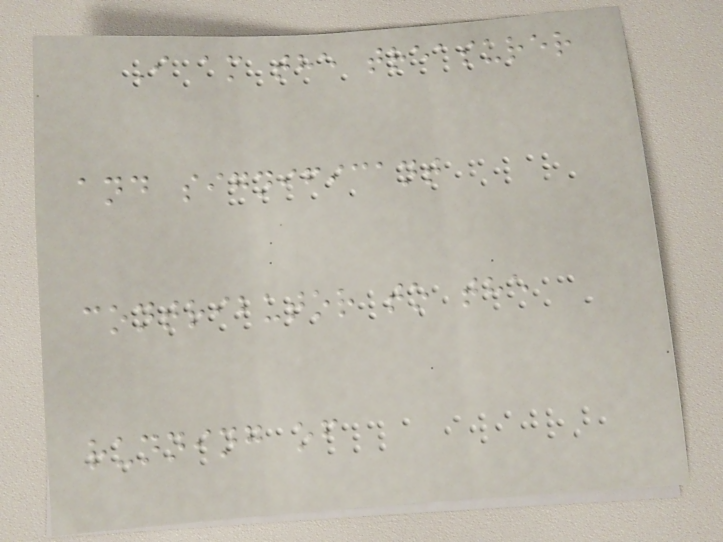I am the treasurer
and significant
contributor to the
running of
